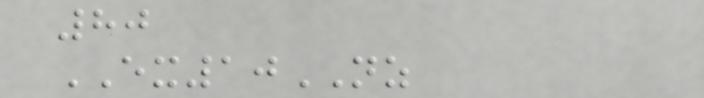80
EX10NZ
